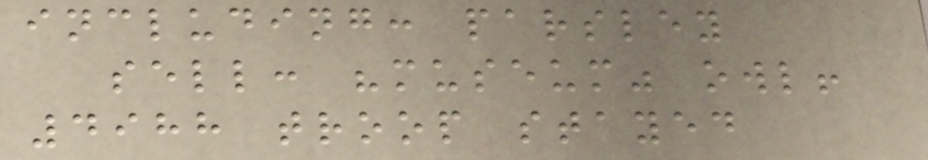including: parsley
sell: "museum" owl!
4988 troop stayed
